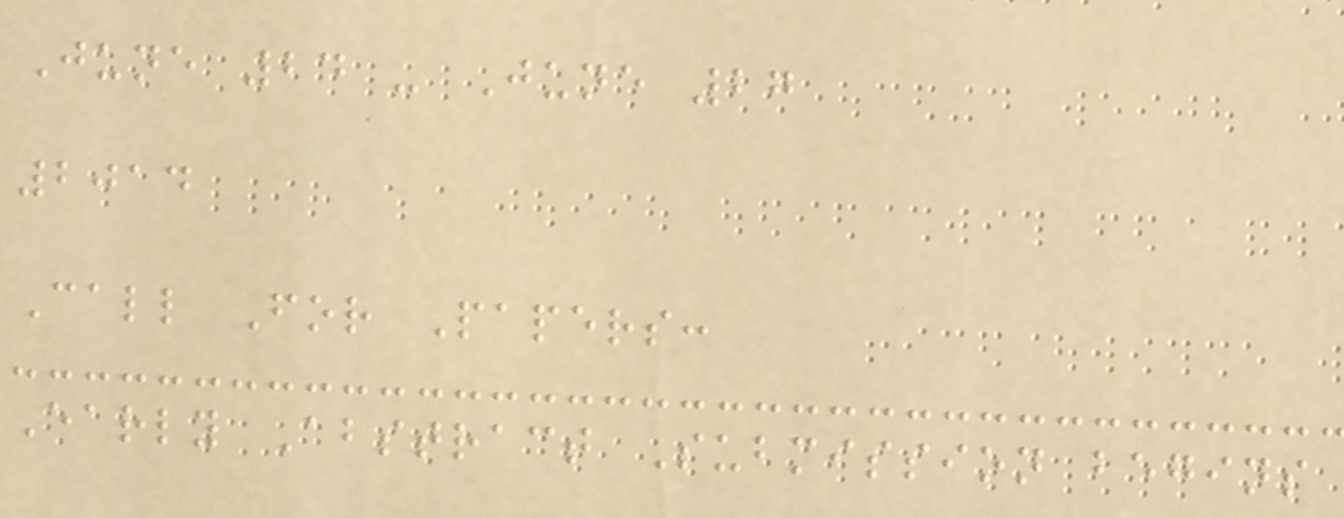June 24 - June 27
2014
Call For Papers:
Early Abstract Submission begins
